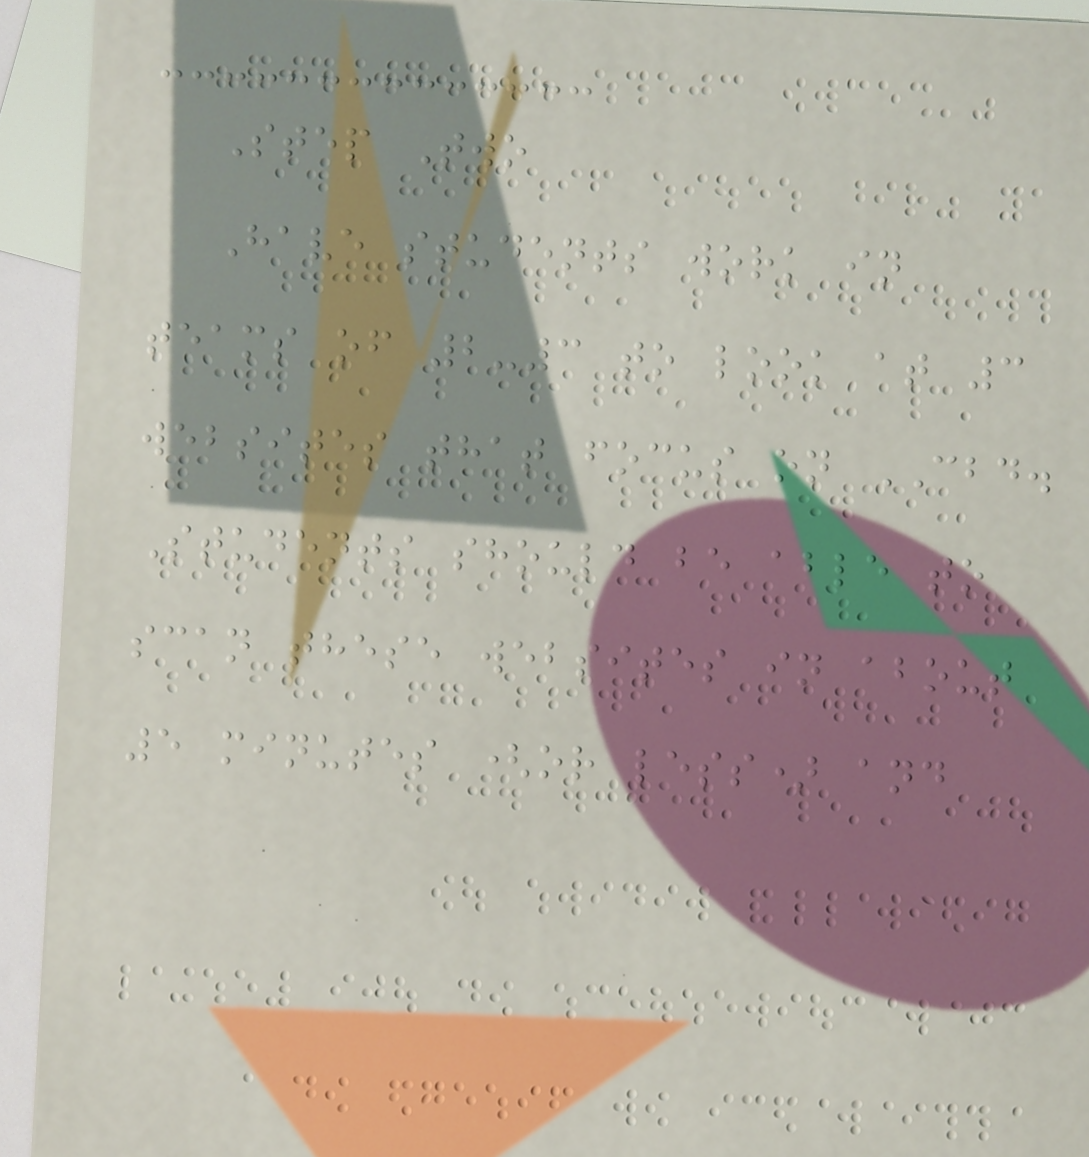Step Two
Have students work in
teams of 2-3 to look at 3
websites that focus on CBD.
Students should be able to
scan these websites in about
5 minutes (or less) and
